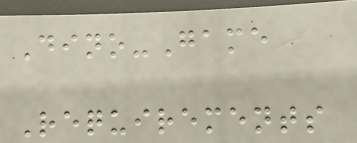Dino-Game
Requirements
